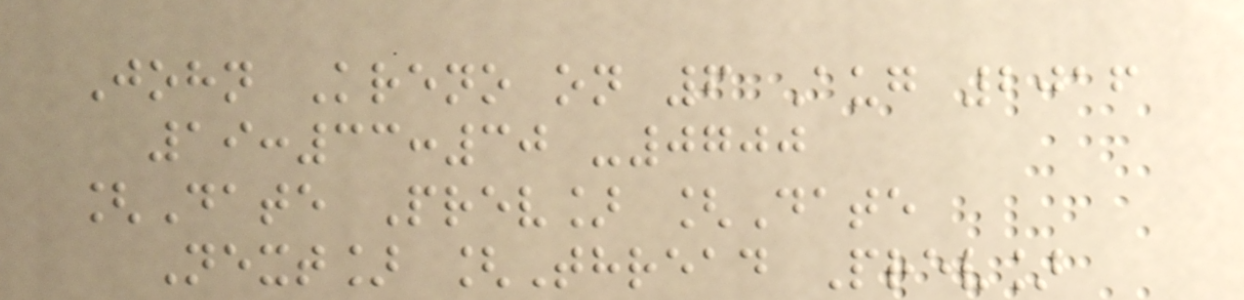John Kreno on 6 Aug 2016
19:33:30 -0700
[Date Prev] [Date
Next] [Thread Prev]
